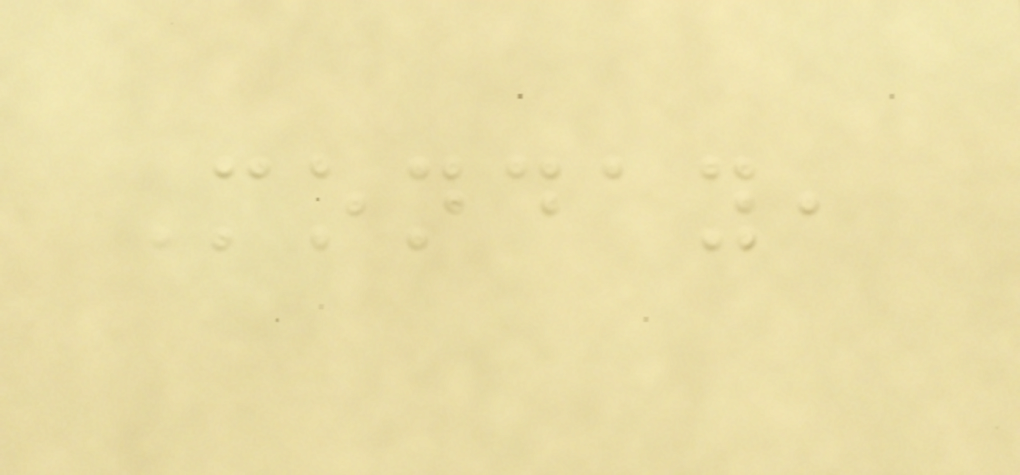Monday,
